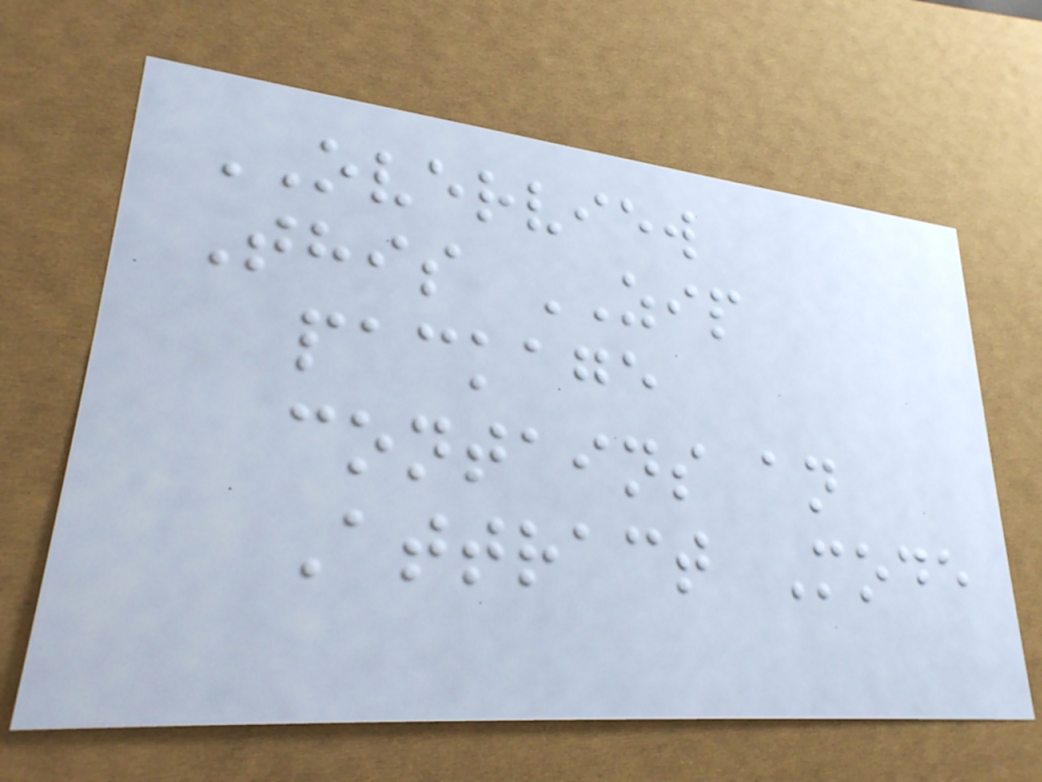OVERVIEW
This ZIP
package
contains an
Attract Mode
